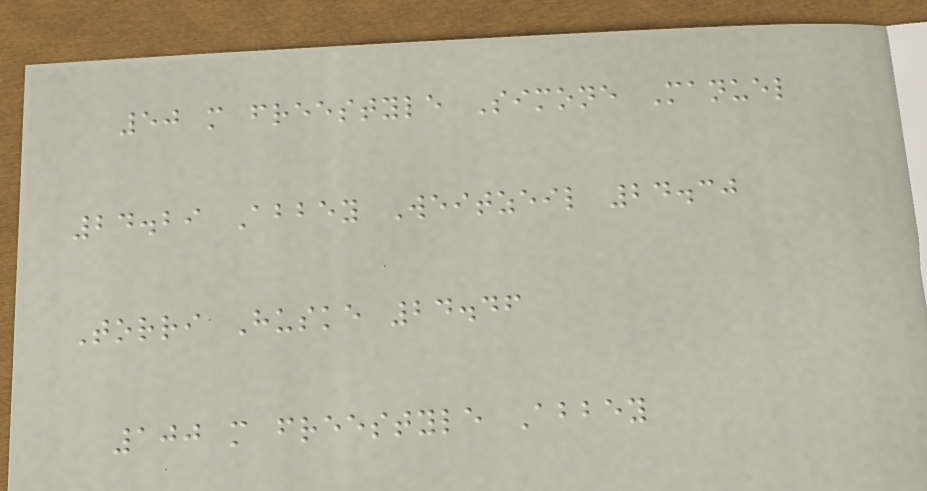50 m freestyle Simone Manuel
24.29 Abbey Weitzeil 24.30
Torri Huske 24.46
100 m freestyle Abbey
